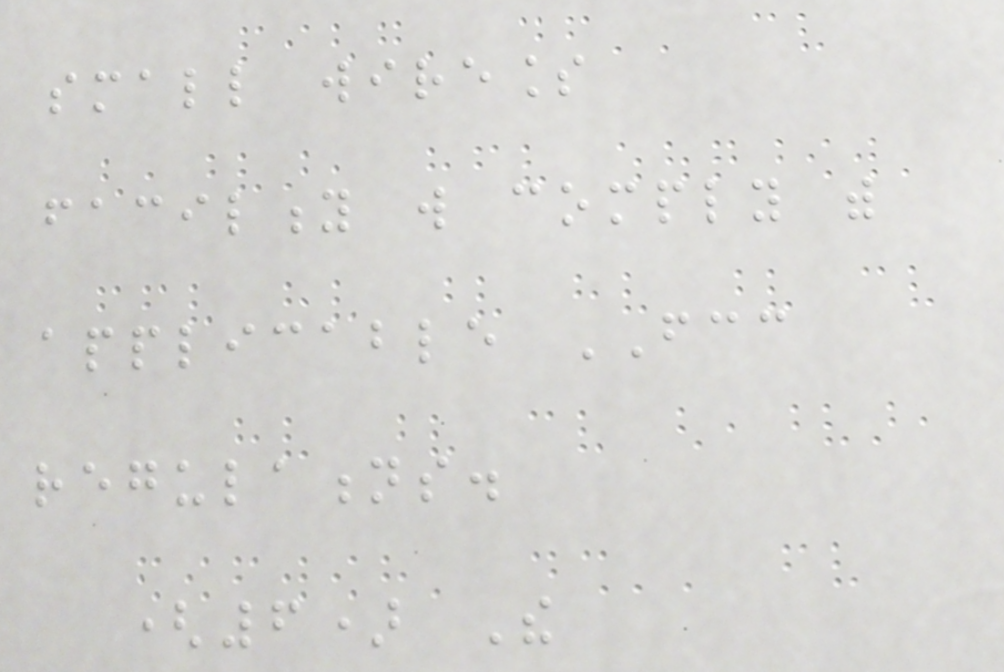small wireless
facility will comply with
applicable FCC
regulations.
(6) The
